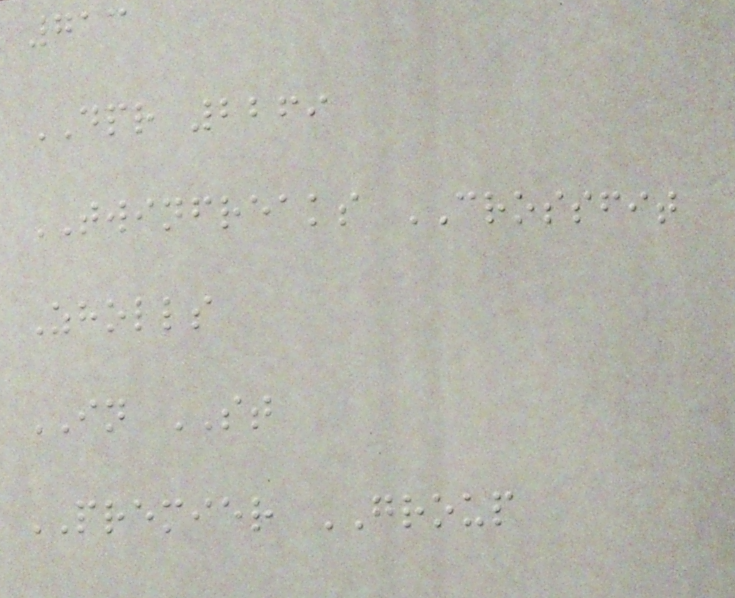713
DPR 2269
TWINFREAKS CROSSFIT
Zholls
IN ST
PREMIER GROUP
